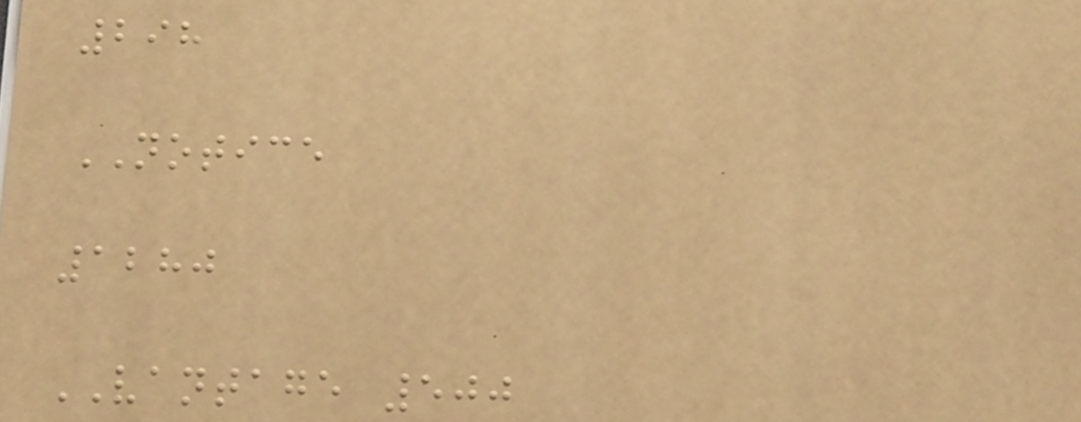298
NOTICE
1280
VANTAGE 500
